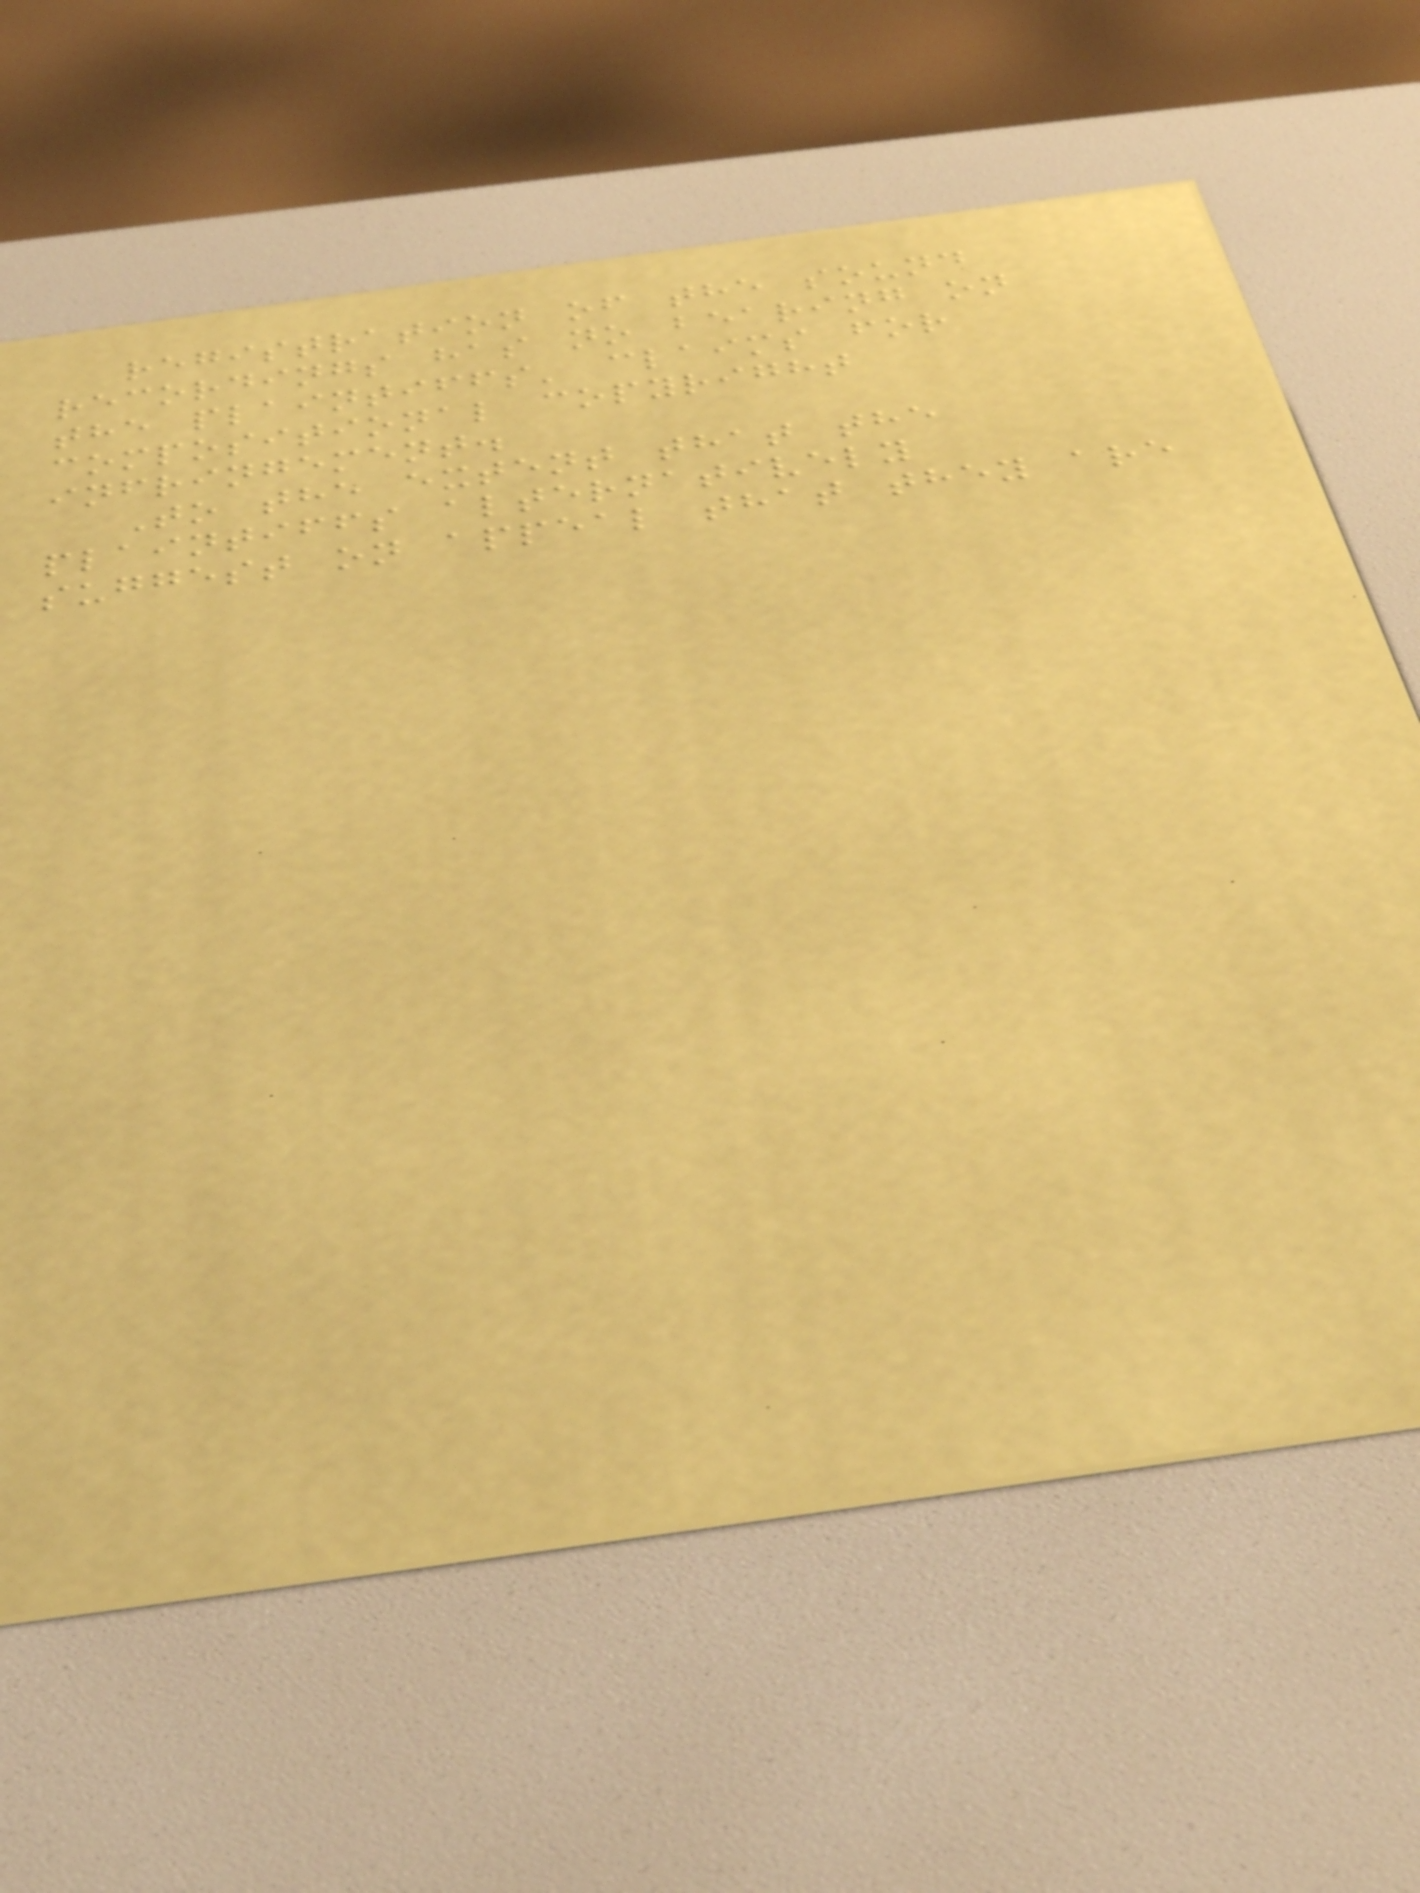registration of the sound
recordings has no bearing on
the plaintiffs' claims for
compositional copyright
infringement.
To the extent that the
plaintiffs alternatively
suggest on appeal that they are
